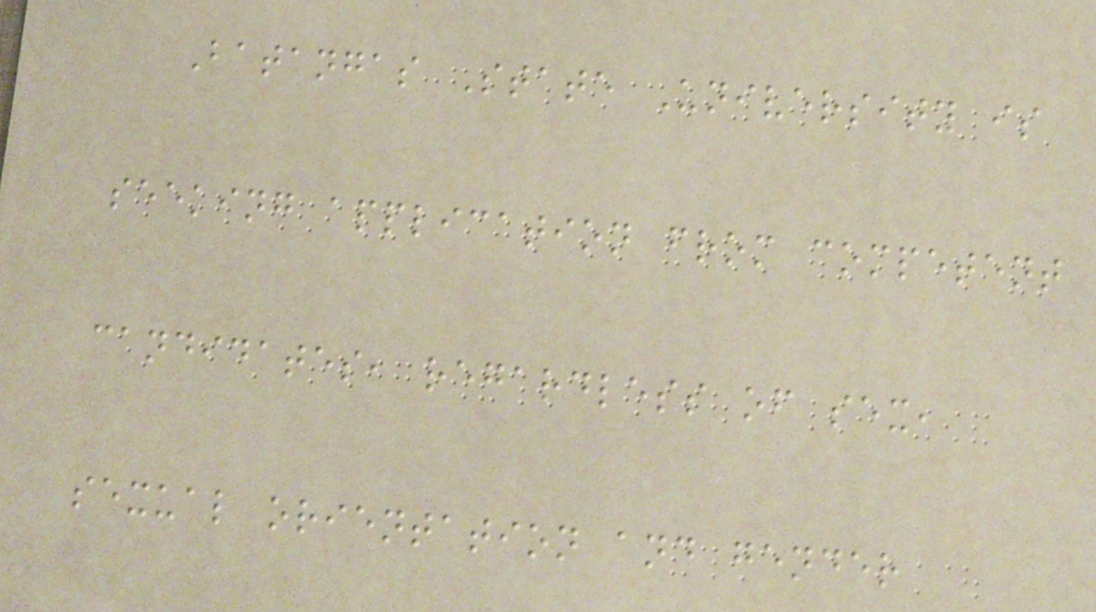Batangas State University is
seeking application from competent
candidates, regardless of sex,
sexual orientation and gender
